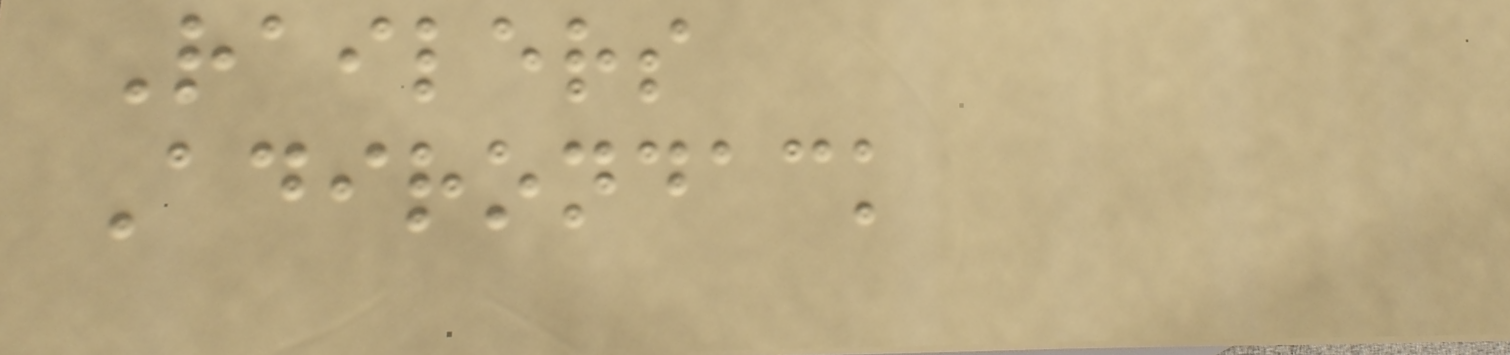Railers
Adirondack
